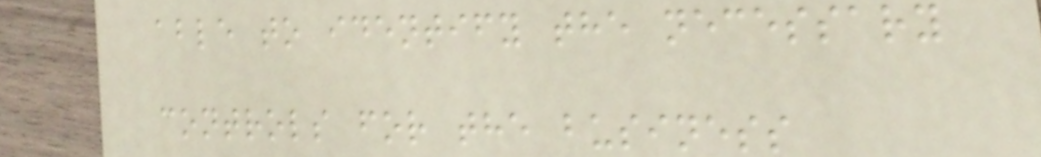able to identify the necessary
controls for the business
